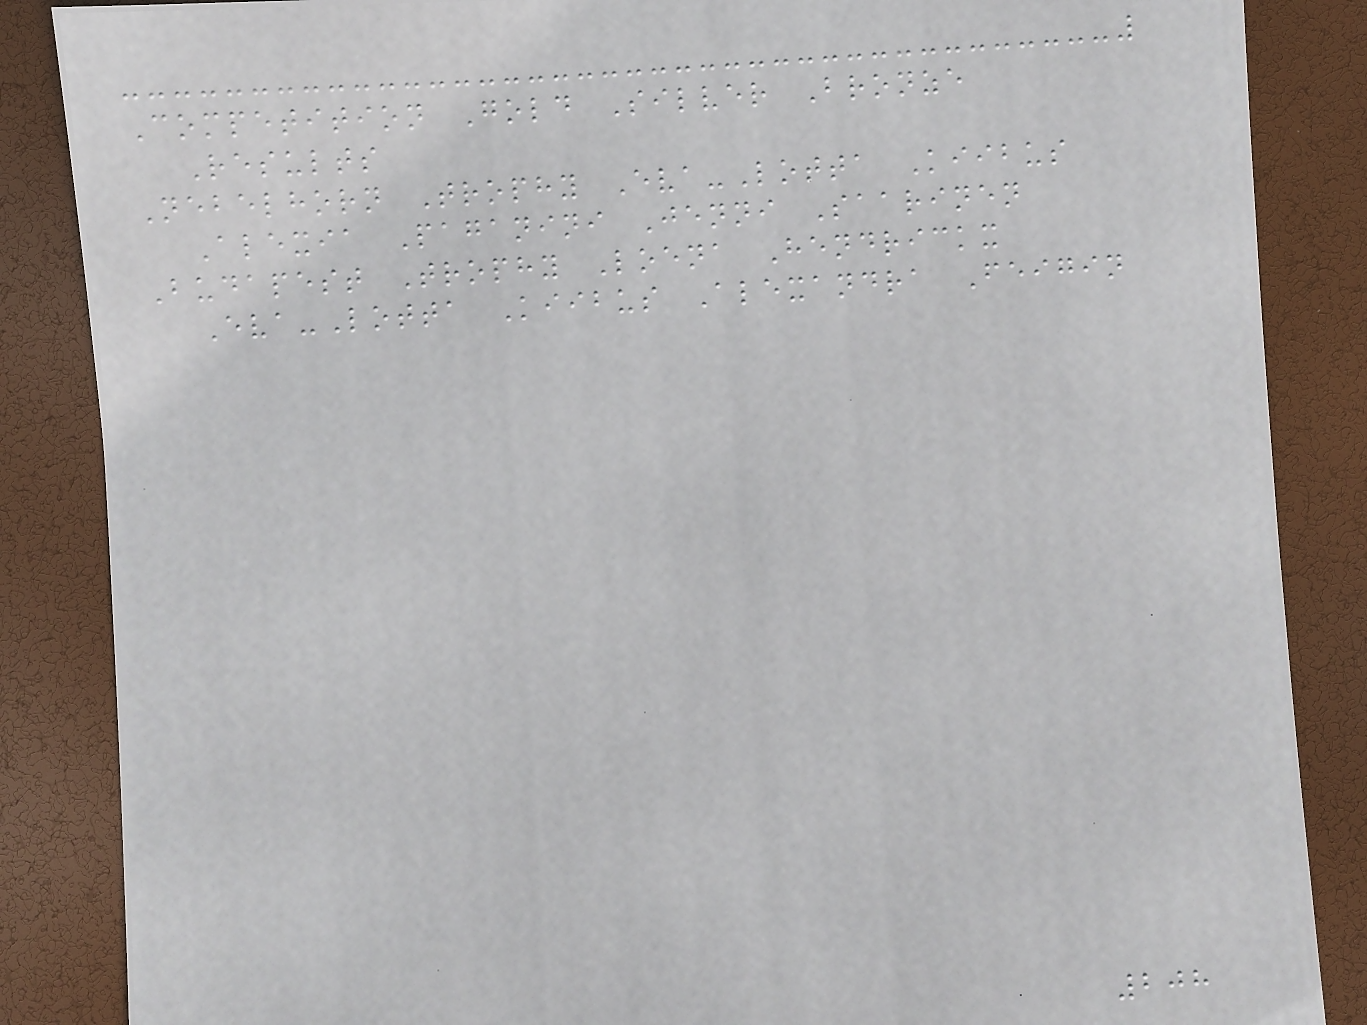Competition Gold Silver Bronze
Results
Nebelhorn Trophy Eva-Lotta Kiibus
Alexia Paganini Jenni Saarinen
Budapest Trophy Loena Hendrickx
Eva-Lotta Kiibus Alexandra Feigin
208
